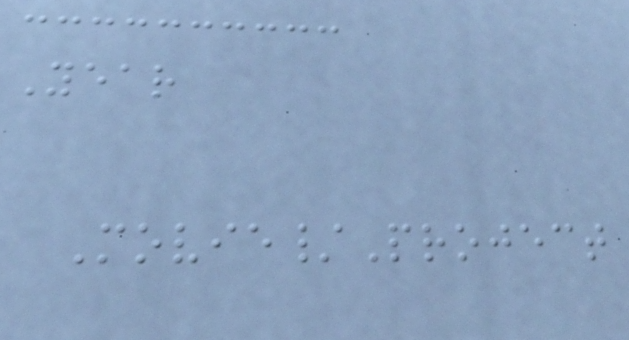Year
Movie/Project
